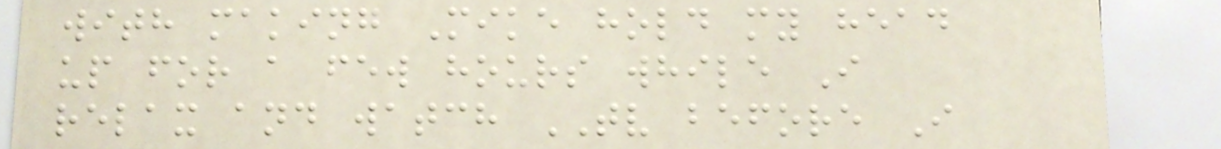with making Mike hold my head
up for a few hours while I
relax and watch TV before I
